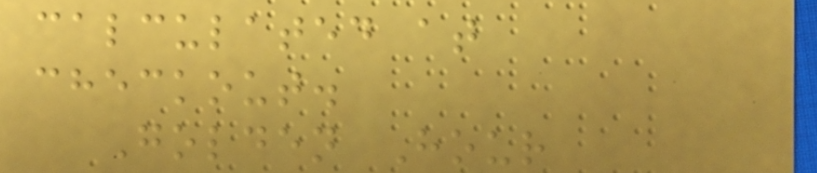calculated at
checkout.
Golden Hour
